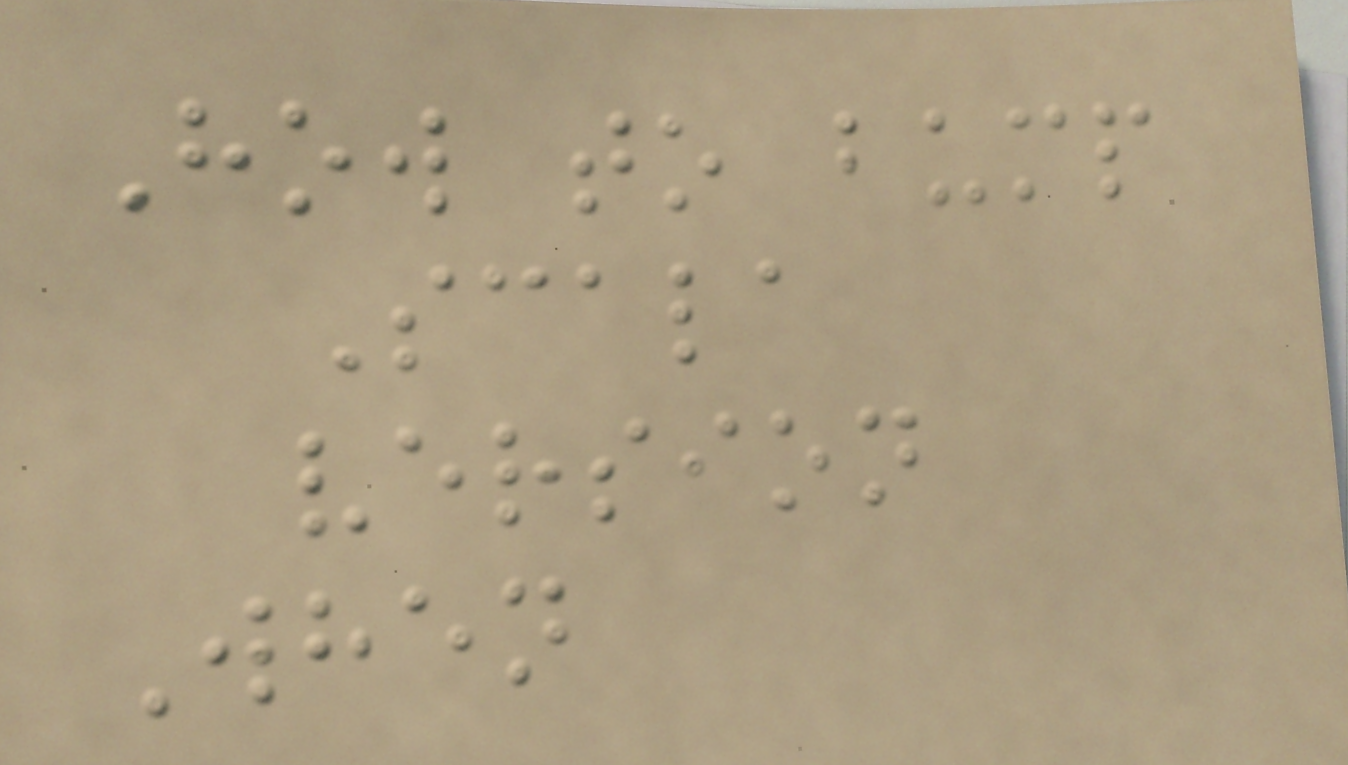How to bump
Scala
version
When
